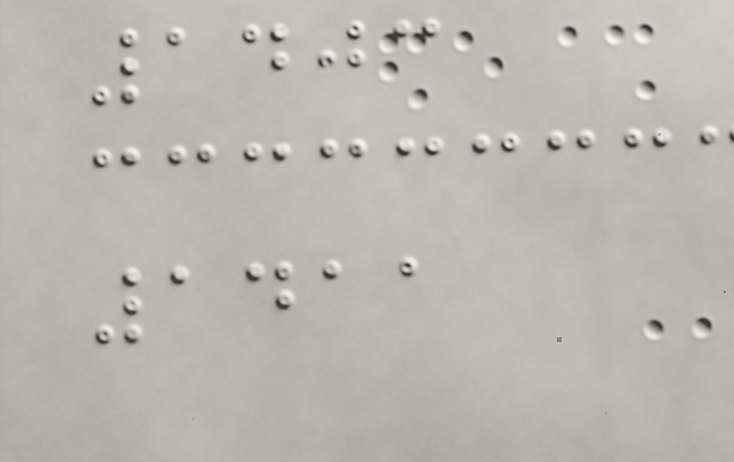1403
1411
